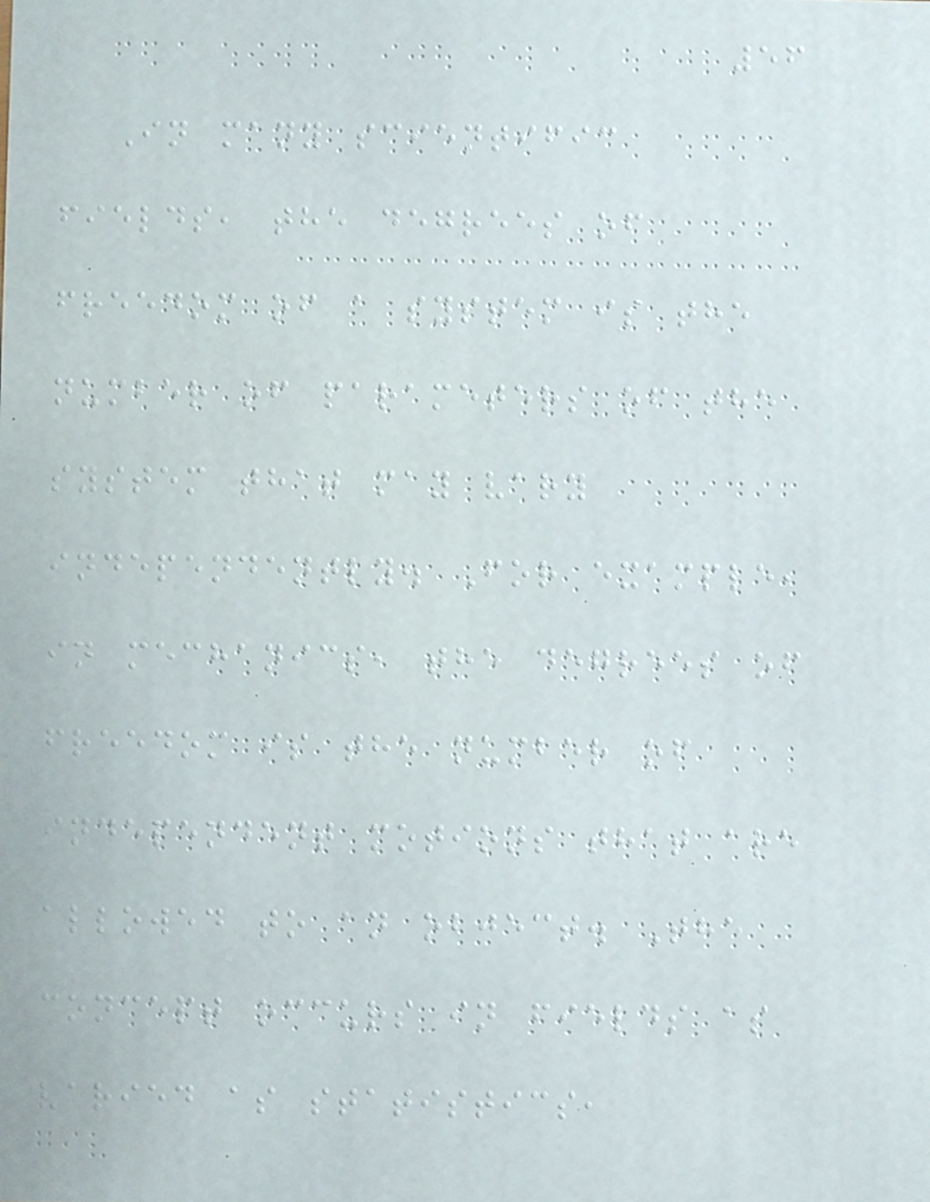56
In many scientific
fields, the degrees of
freedom of a system is the
number of parameters of the
system that may vary
independently. For example,
in mechanics, the degrees of
freedom is the number of
independent motions that are
allowed to an object. The
concept occurs in fields as
varied as statistics,
